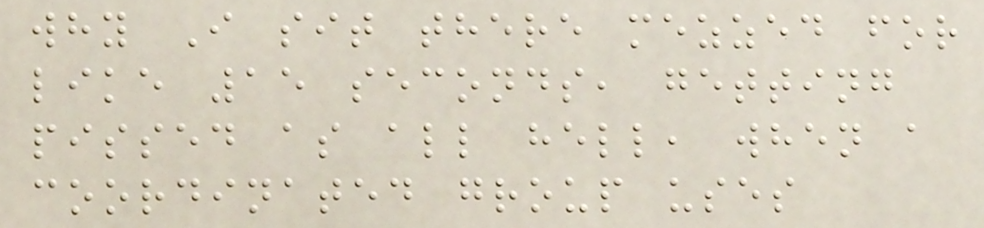why I sit there mezzed for
like 15 seconds, getting
pissed as all hell, when a
coordinated group uses
